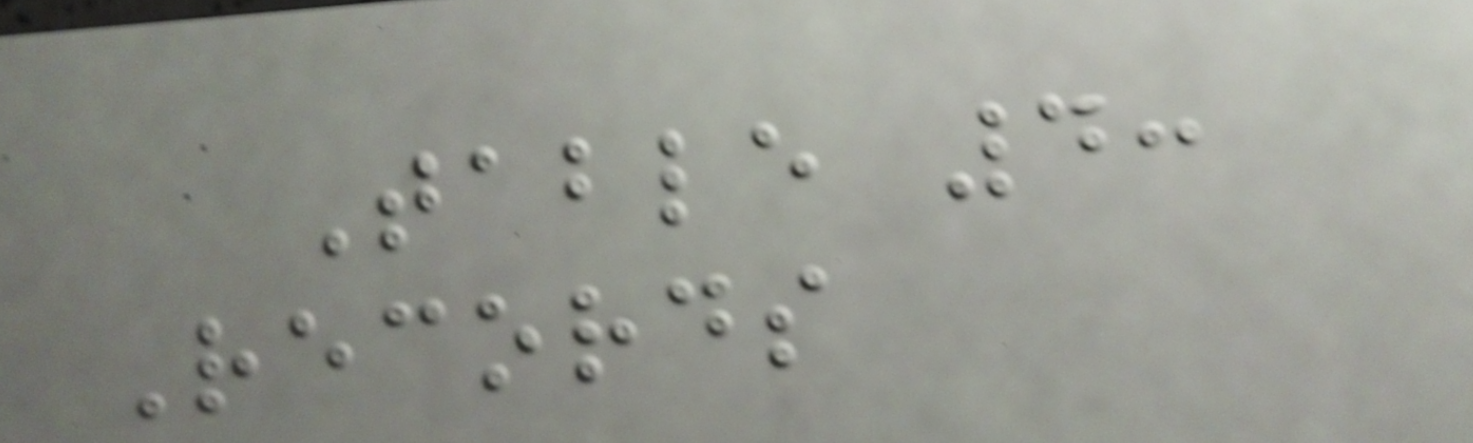Table 4:
Records
